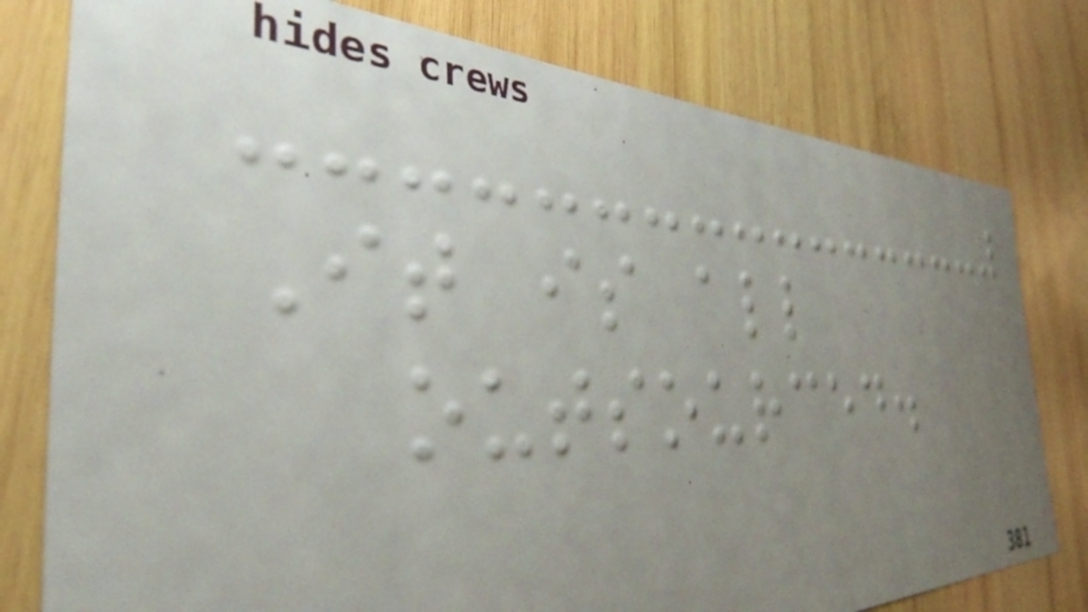It is all
outsourced.
